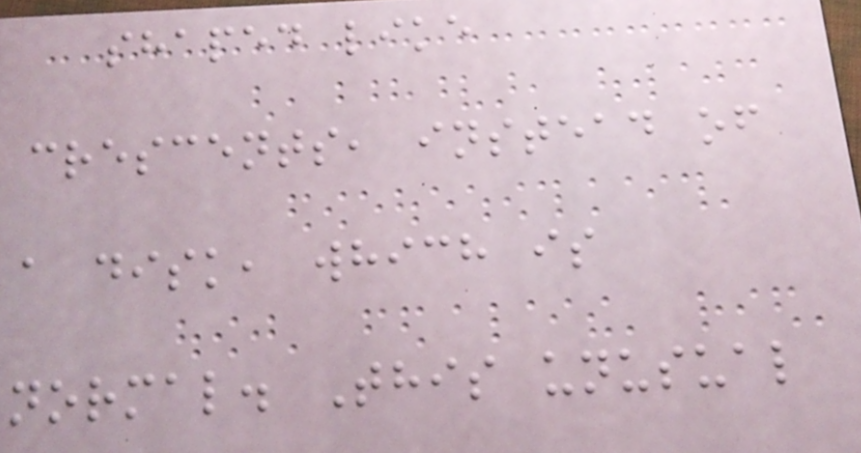shaped like
crescents, instead of
a disk, which is
normal. This unusual
